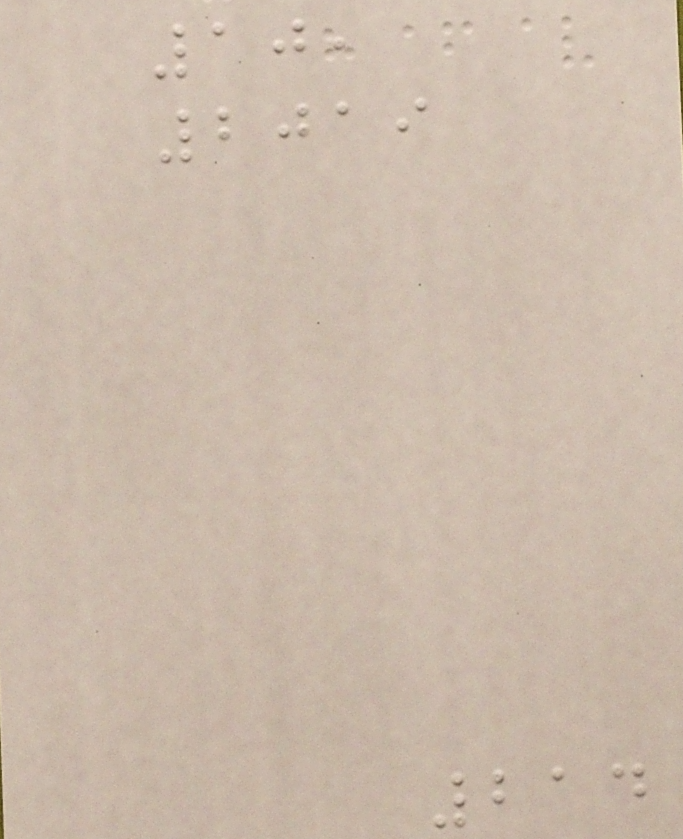10,
2019
214
